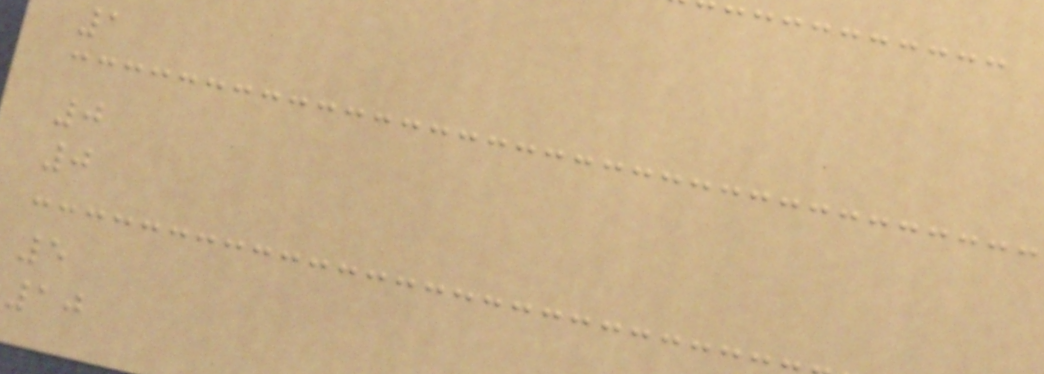1
0
0
5
10
